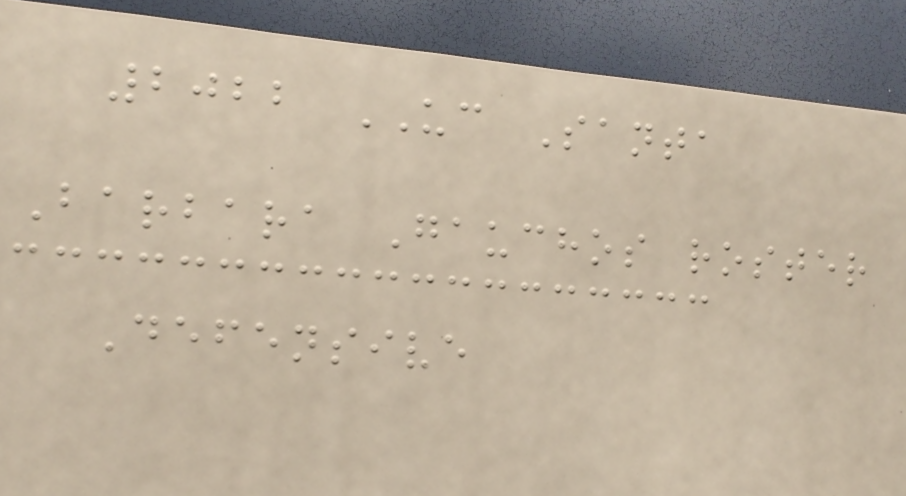2022 UC Santa
Barbara Gauchos roster
Defensive
